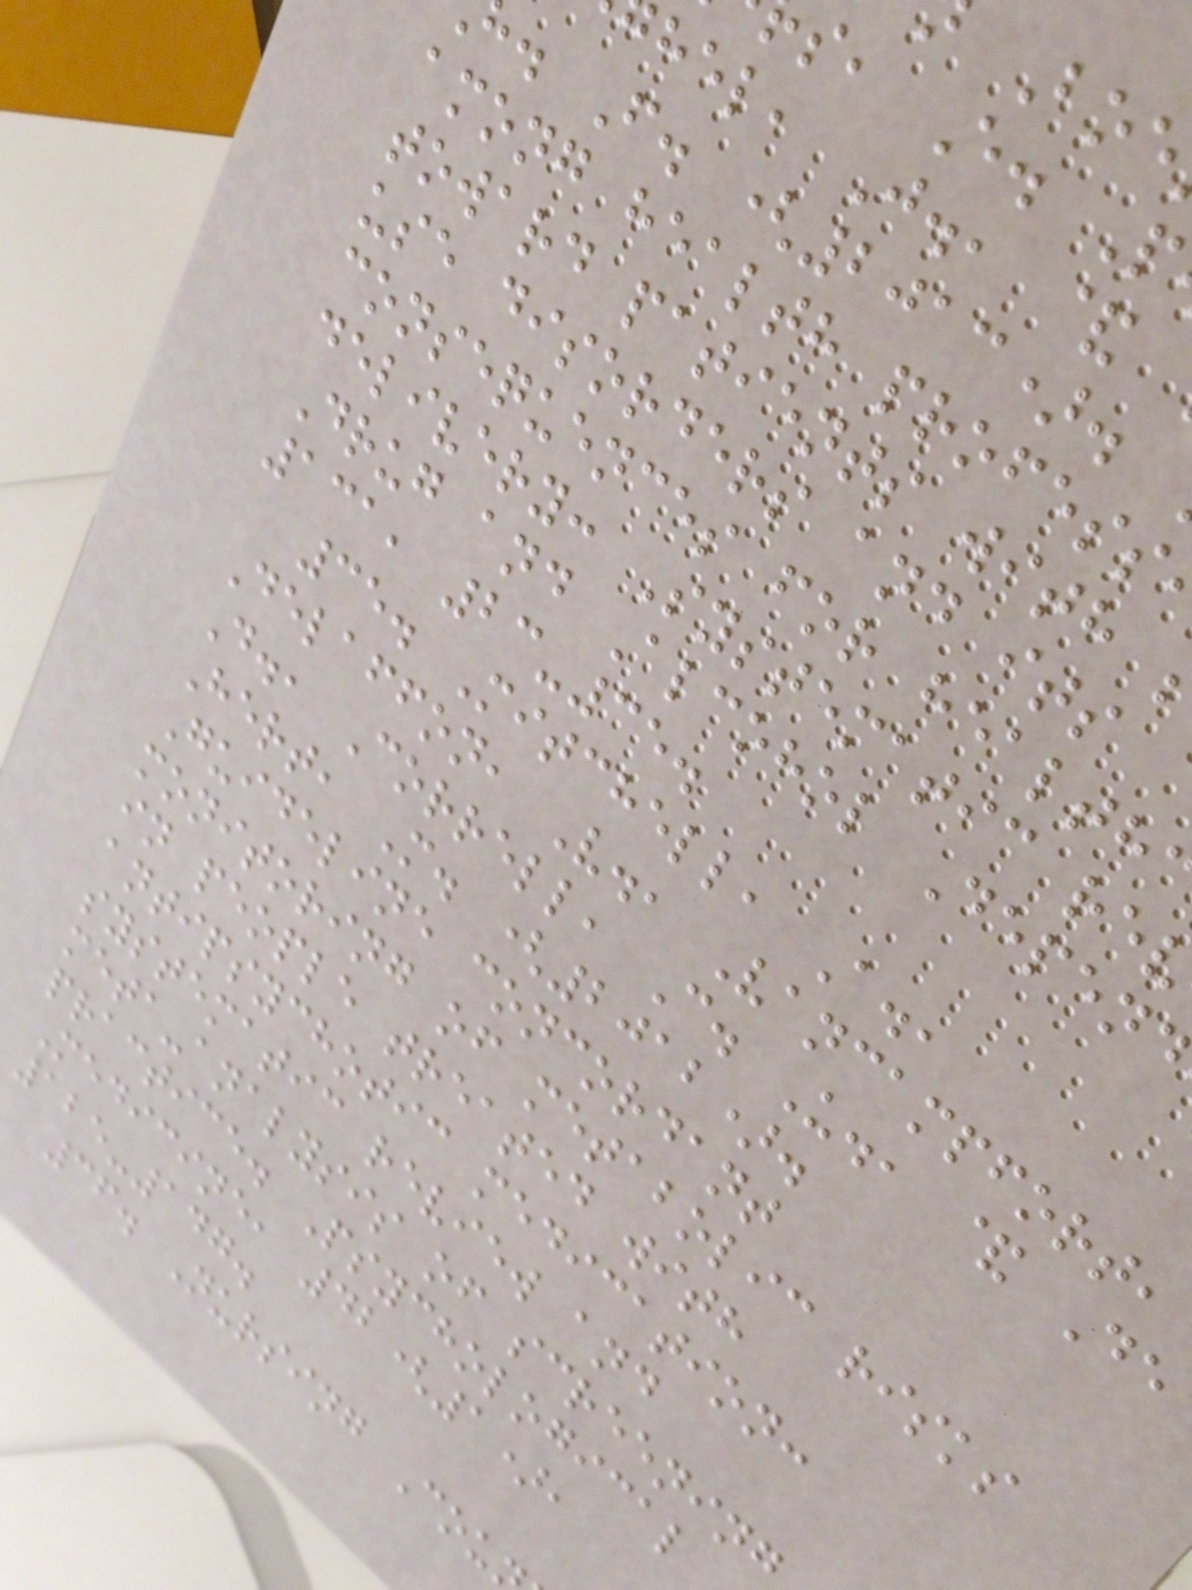s, E. P
hel, J., &
. F. (2013).
among health profess
toward patients with
use disorders and its
consequences for health
delivery: Systematic re
Drug and Alcohol Depend
131, 23-35.
35. Mitchell, A.,
Delaffon, V., Vancampfort,
D., Correll, C. U., & De
Hert, M. (2012).
Guideline concordant
monitoring of metabolic risks
in people treated with
antipsychotic medication:
systematic review and
meta-analysis of screening
practice. Psychological
Medicine, 42(1),
125-147.
36. Nursing Cou
